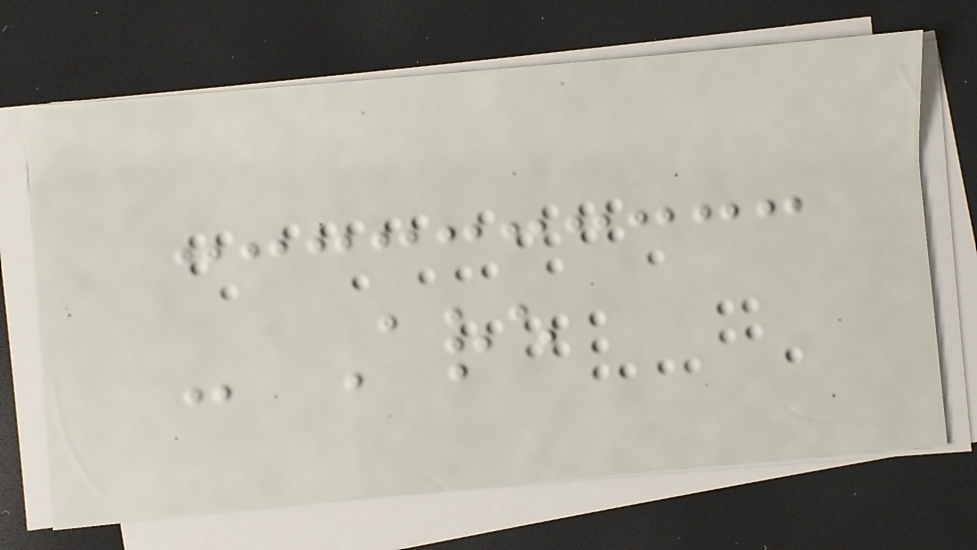- Are
